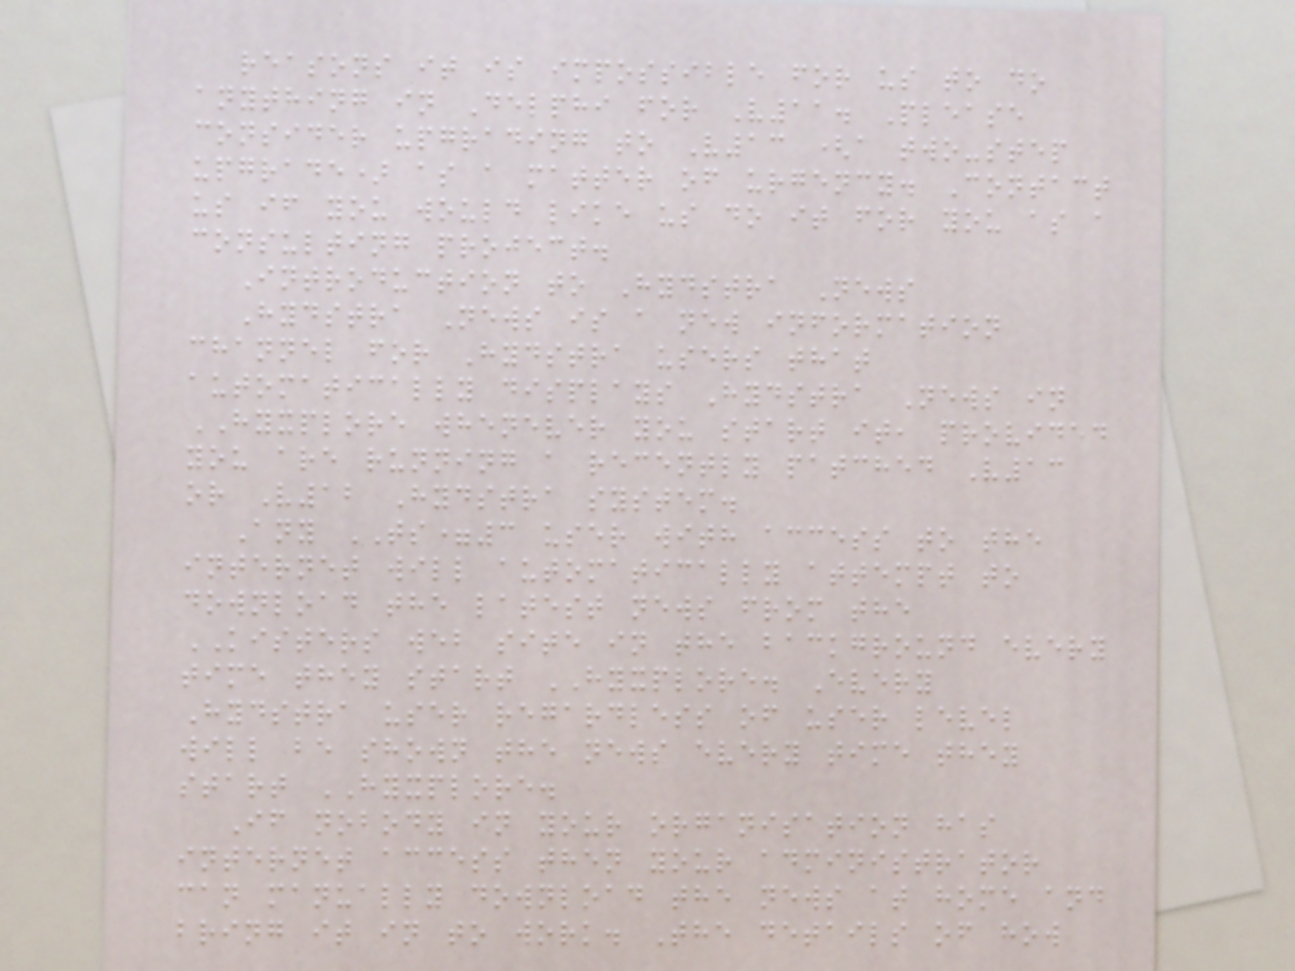reasons it is impossible for us to do
anything in Delphi for V11. Please
consider upgrading to V13 (a two-step
upgrade) as a matter of urgency. Contact
us if you would like us do it for you as a
consulting project.
Introduction to Hydstra News
Hydstra News is a new information
channel for Hydstra users that
automatically displays Hydstra News in
HYXPLORE whenever you start it, provided
you are running a recently patched V13
or V12 Hydstra system.
Any TS=3 user with access to the
internet will automatically attempt to
download the latest news from the
KISTERS web site in the background every
time they start HYXPLORE. Every
Hydstra user regardless of user level
will be shown the news every time they
start HYXPLORE.
If nobody in your organisation has
internet access then your administrator
can manually download the news at home and
bring it in to work. The details of how
